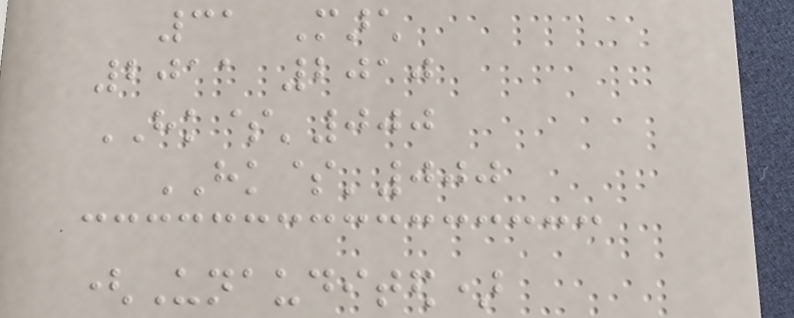31 March
2011 2010
HK$'000
HK$'000
(Unaudited)
